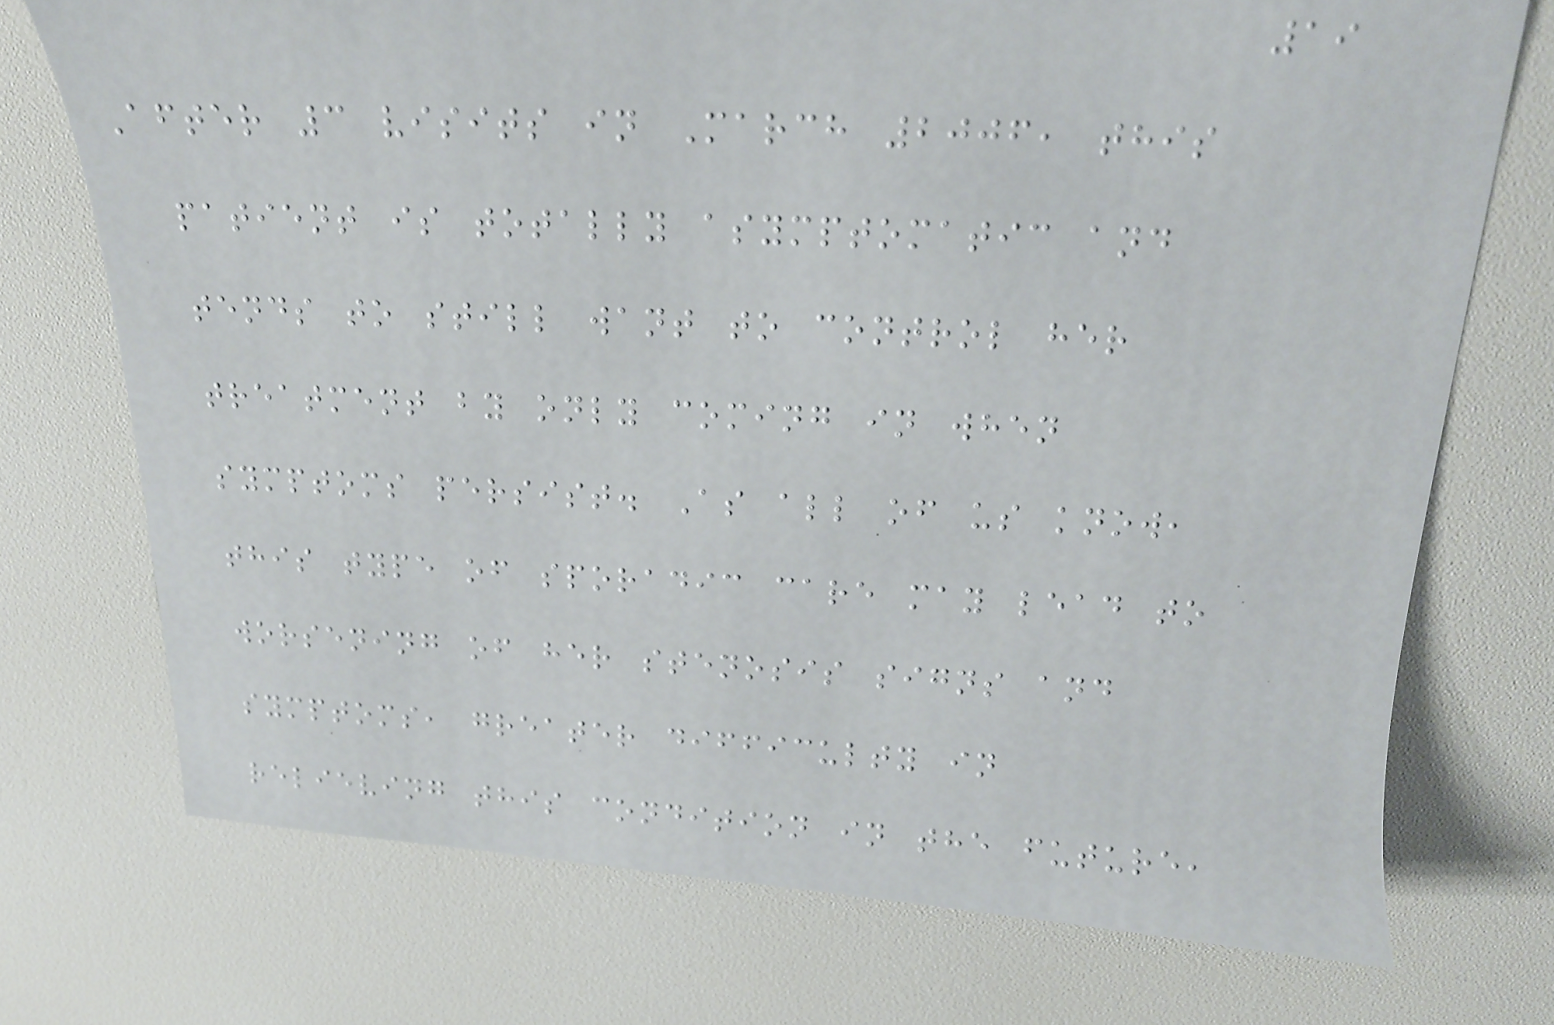19
After 3 visits in March 2006, this
patient is totally asymptomatic and
tends to still want to control her
treatment by only coming in when
symptoms persist. As all of us know,
this type of sporadic care may lead to
worsening of her stenosis signs and
symptoms, greater difficulty in
relieving this condition in the future,
